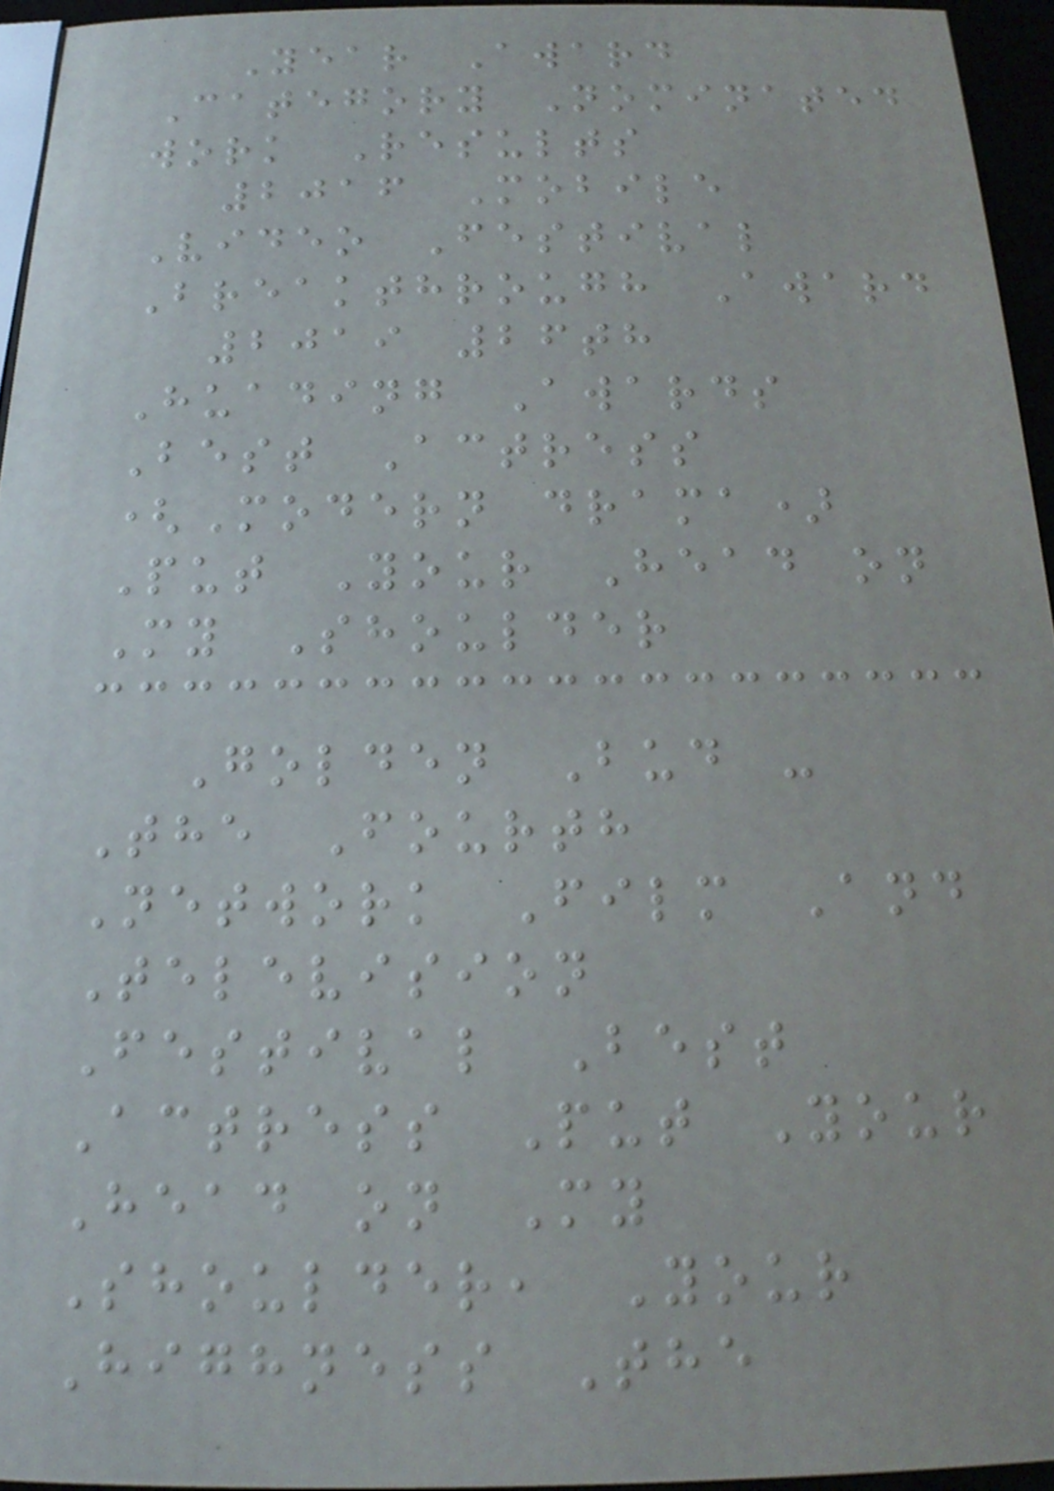Year Award
Category Nominated
work Results
2016 Mobile
Video Festival
Breakthrough Award
2019 26th
Huading Awards
Best Actress
(Modern drama)
Put Your Head on
My Shoulder
Golden Bud -
The Fourth
Network Film And
Television
Festival Best
Actress Put Your
Head on My
Shoulder, Your
Highness The
